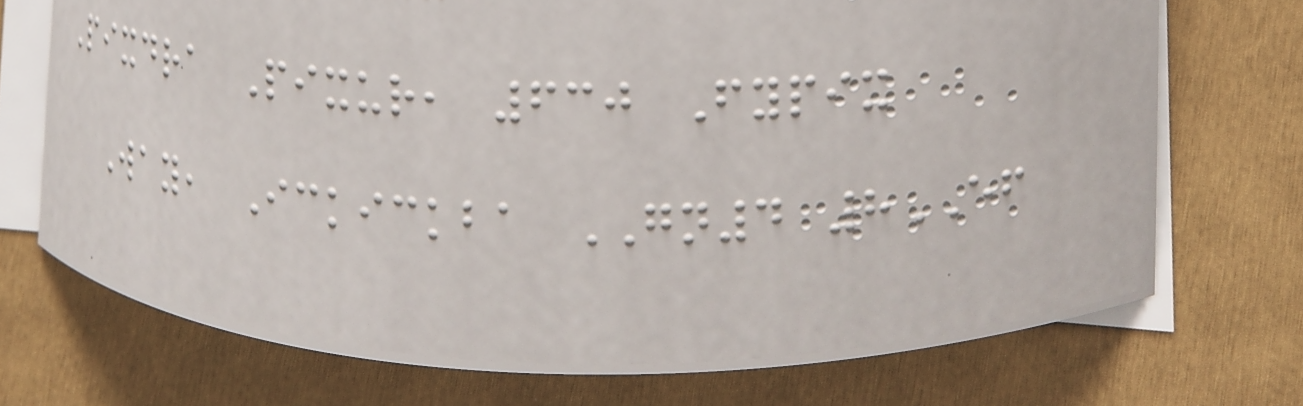Pixdra Pixur, 630 Fypix
Way, Ickickba GN4 8EF
